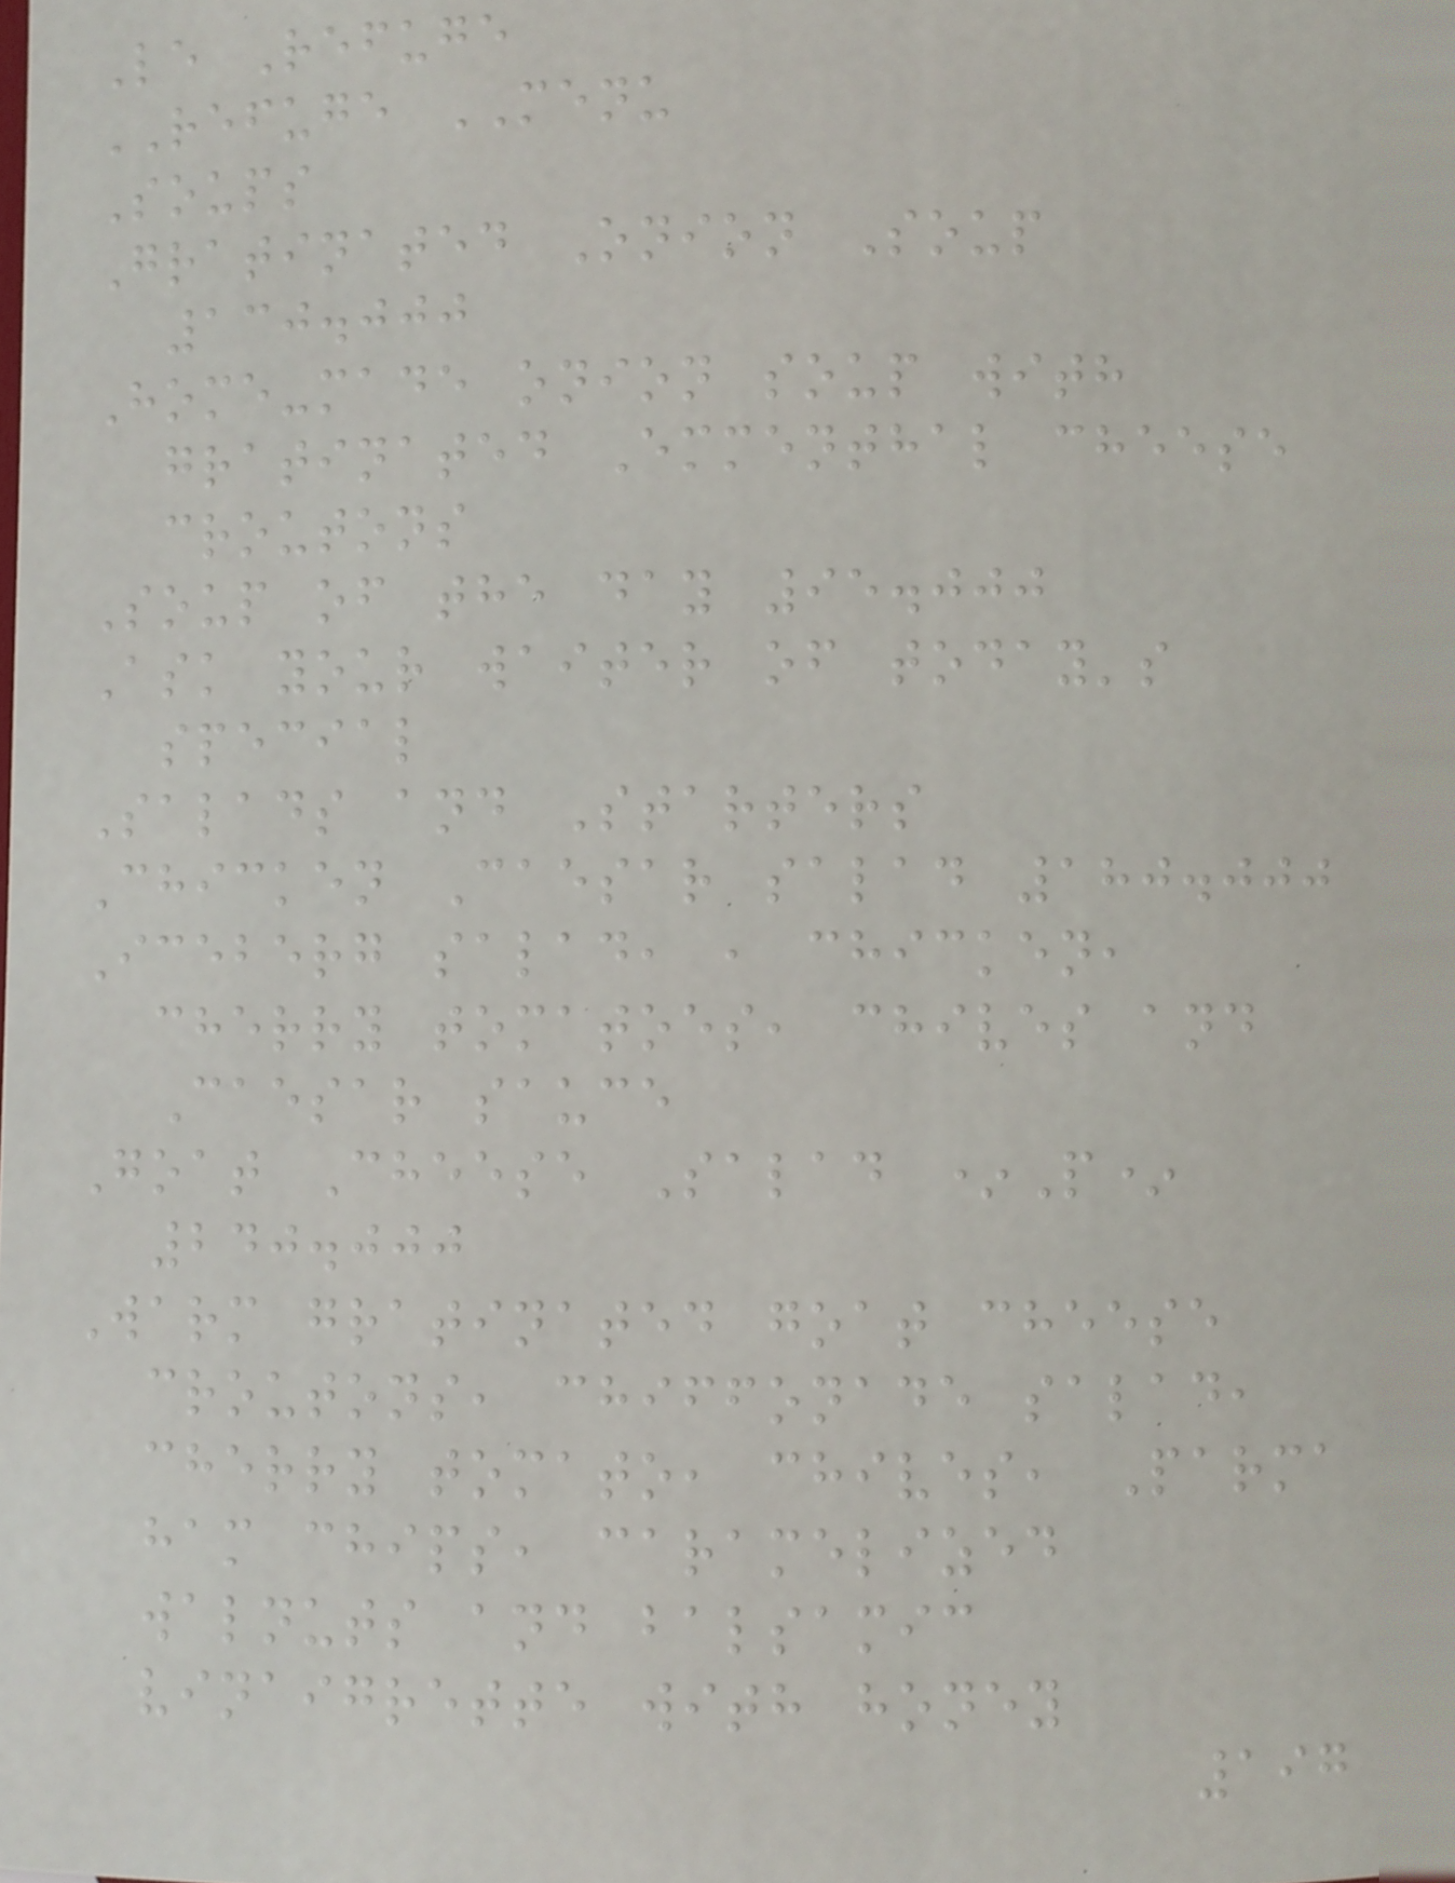Le Refuge
REFUGE MENU
Soups
Gratinated Onion Soup
130.000
Home-made onion soup with
gratinated Emmenthal cheese
croutons
Soup of the day 95.000
Ask your waiter of today's
special
Salads and Starters
Chicken Caesar salad 180.000
Iceberg salad, , chicken,
cherry tomatoes, chives and
Caesar sauce
Goat Cheese Salad *P*
240.000
Warm gratinated goat cheese
croutons, chiffonade salad,
cherry tomato, chives, Parma
ham chips, caramelized
walnuts and balsamic
vinaigrette with honey
197
